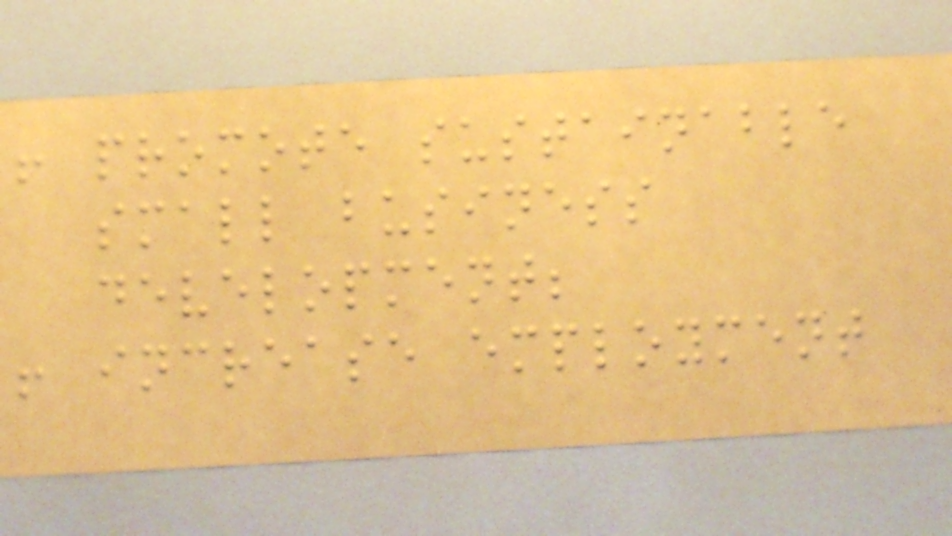! promote sustainable
small business
development;
! increase employment
